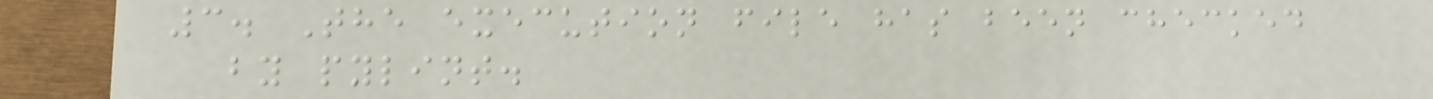3. The execution file has been checked
by pylint.
